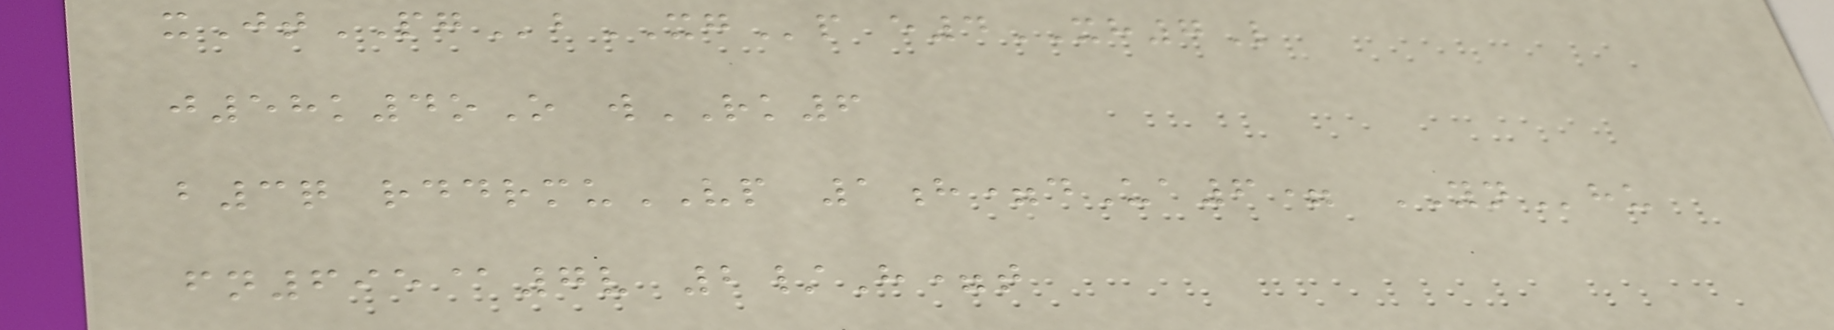xJtPGbXGp e4XH7L
j58k4oO wRK6
b3q rddrmuVP 1h=dUa6= YNhu
fn695@7v 2/H=t
